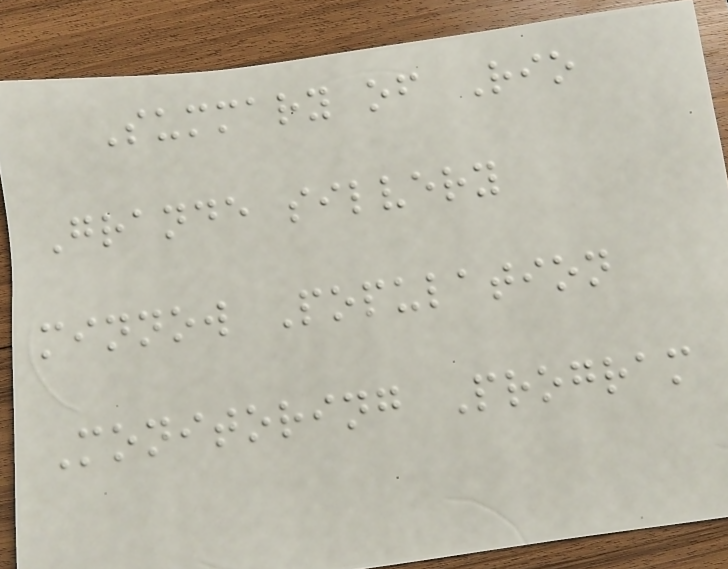Summary of Rio
Grande silvery
minnow Population
Monitoring Program
